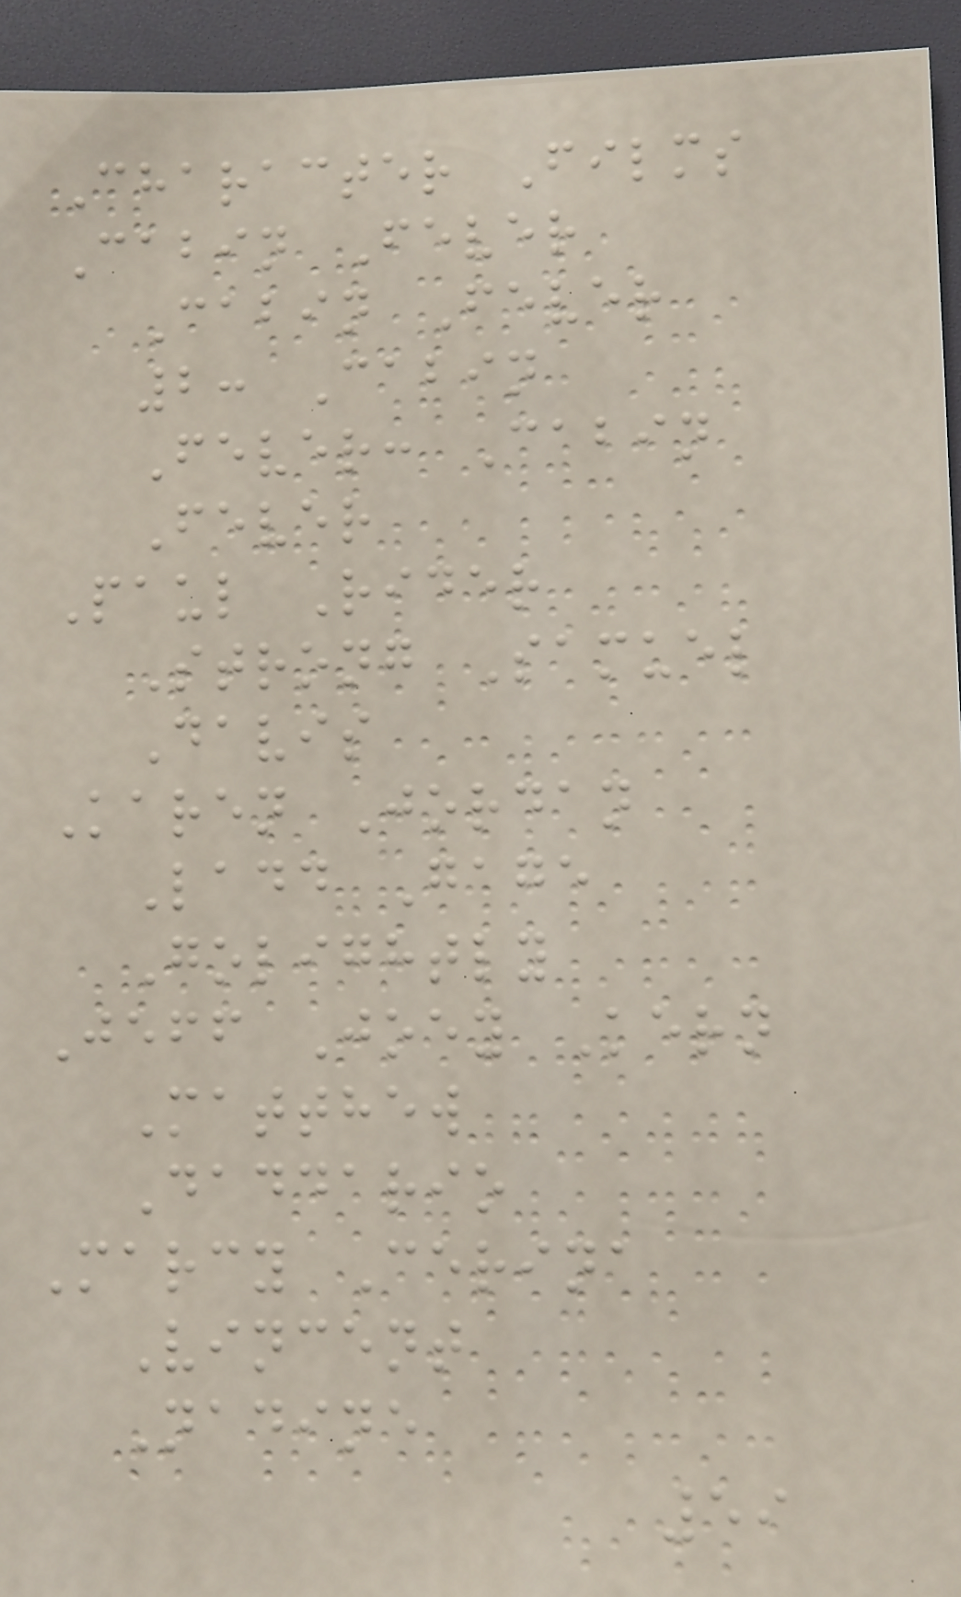Character Films
Cabin Fever
Cabin Fever
2: Cabin
Fever: Cabin
Fever
Paul Rider
Strong Samuel
Davis
Karen Jordan
Ladd Gage
Golightly
Jeff Joey Kern
Matthew
Daddario
Marcy Cerina
Vincent
Nadine
59
